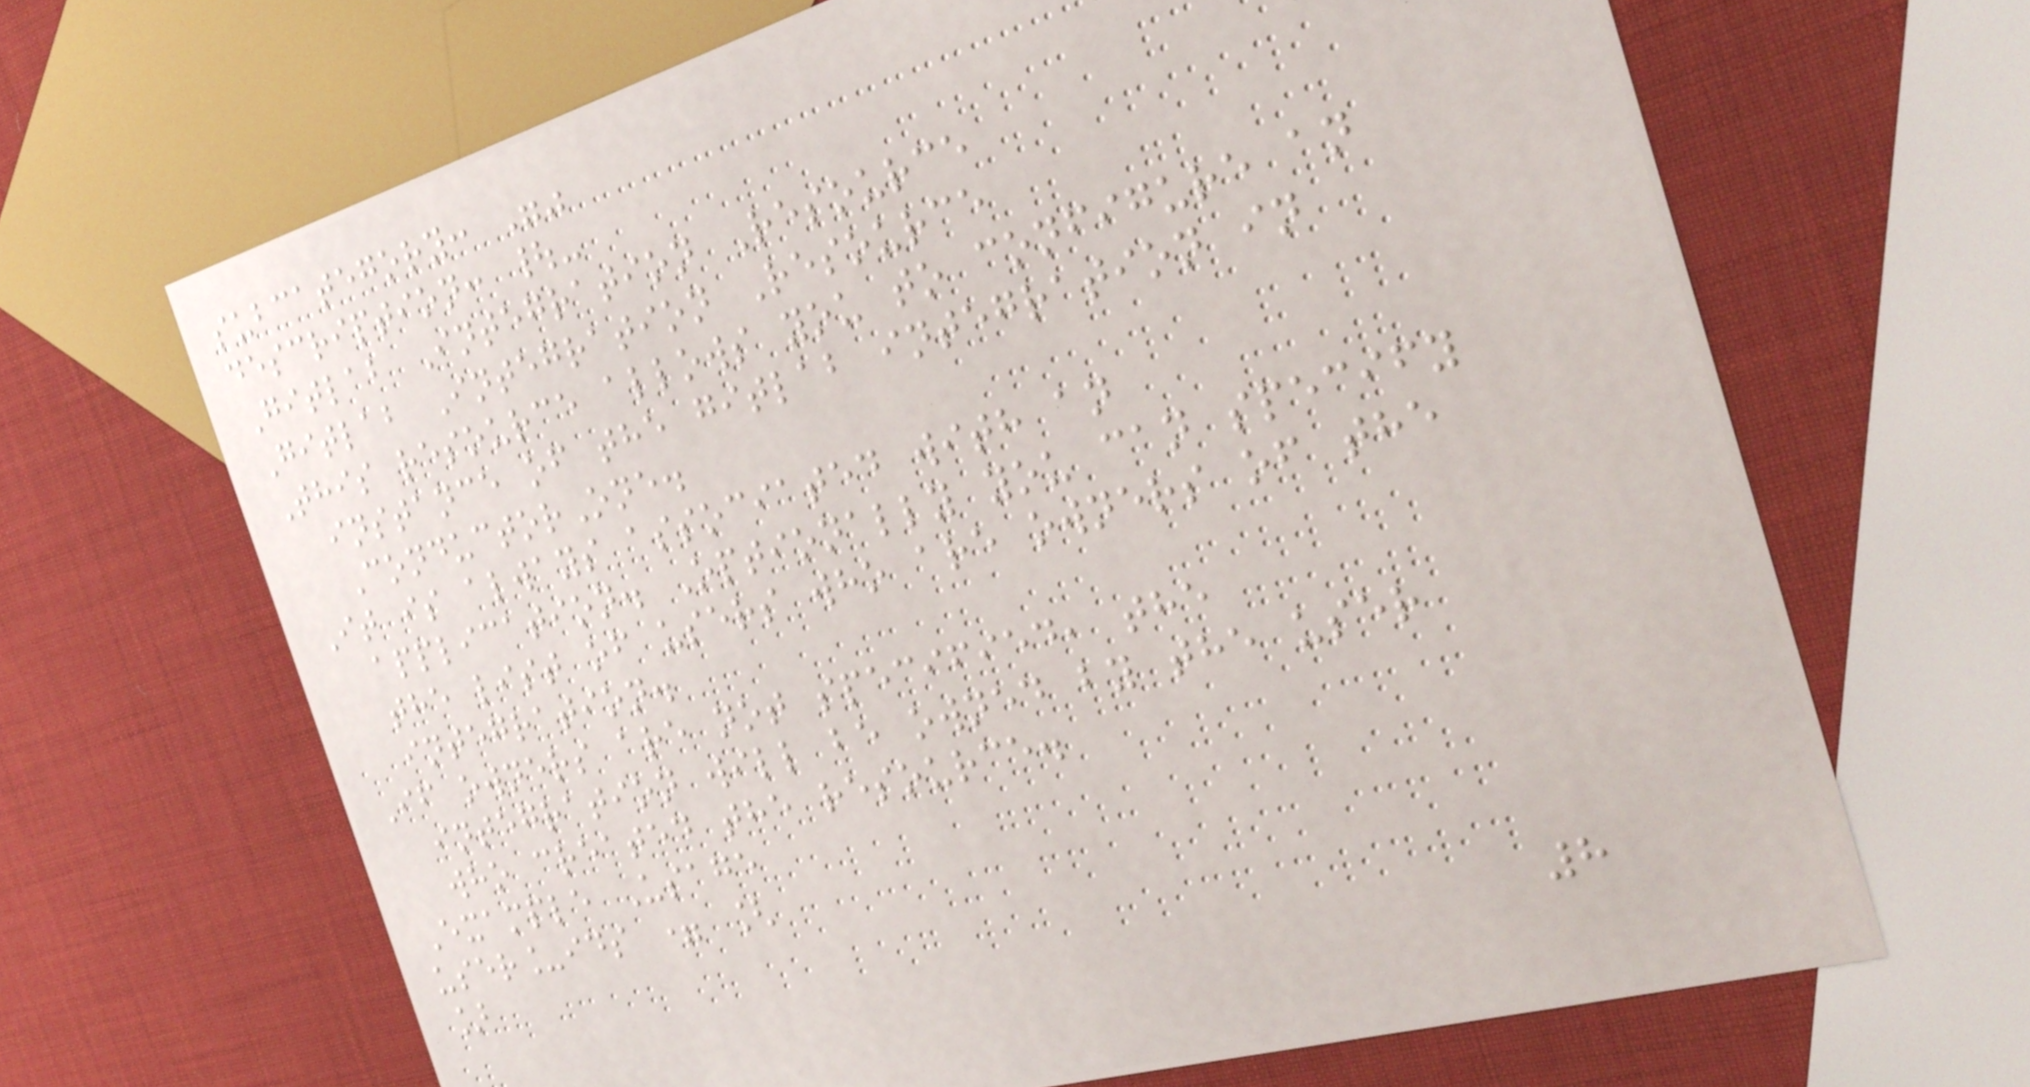subcategory: ""
description: |-
Gitlab Integration Resource
Gitlab Integration Resource
This resource allows you to configure an
instance of the gitlab integration in
ConductorOne.
It is always associated with an
application. Optionally you can specify
the list of users who are owners of the
integration.
If owners are not specified, the
integration will be owned by the user
who created the resource.
Example Usage
user_ids = [
]
8
